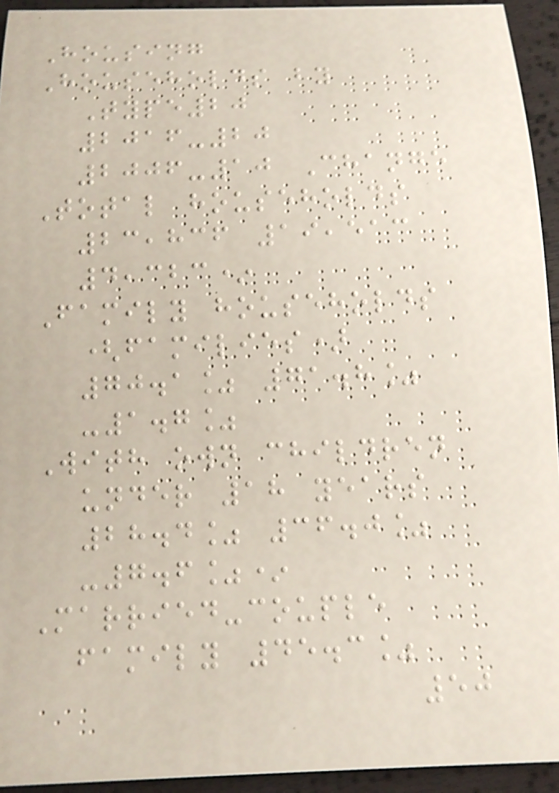Housing
Households by
Type20
2016-20
2006-10 Change
Total households
23,836 19,513
4,323*
Family households
(families)
70.1% 71.8%
-1.7%
With own children
under 18 years
28.4% 36.0%
-7.6%*
Married-couple
family 45.3%
50
